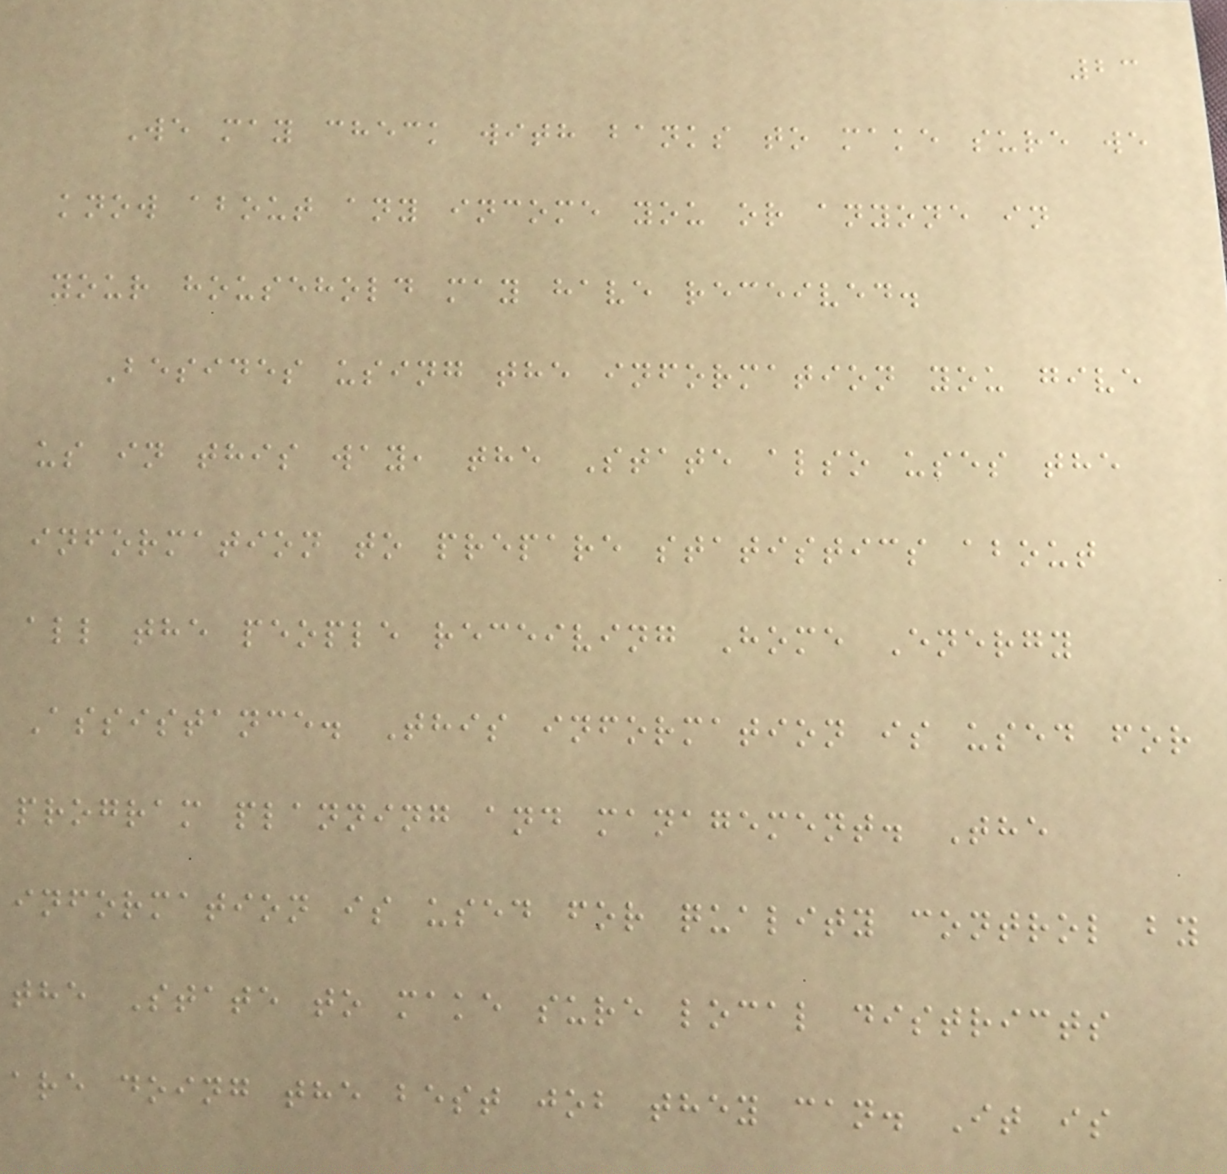23
We may check with banks to make sure we
know about any income you or anyone in
your household may have received.
Besides using the information you give
us in this way, the State also uses the
information to prepare statistics about
all the people receiving Home Energy
Assistance. This information is used for
program planning and management. The
information is used for quality control by
the State to make sure local districts
are doing the best job they can. It is
